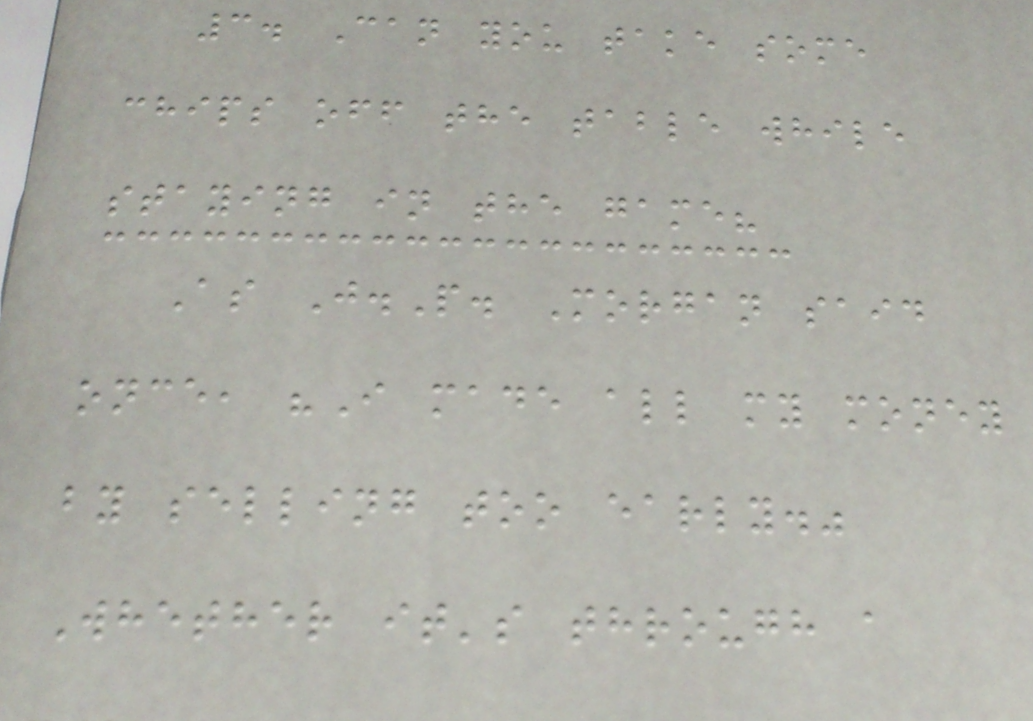3. Can you take some
chips off the table while
staying in the game?
As J.P. Morgan said
once, "I made all my money
by selling too early."
Whether it's through a
